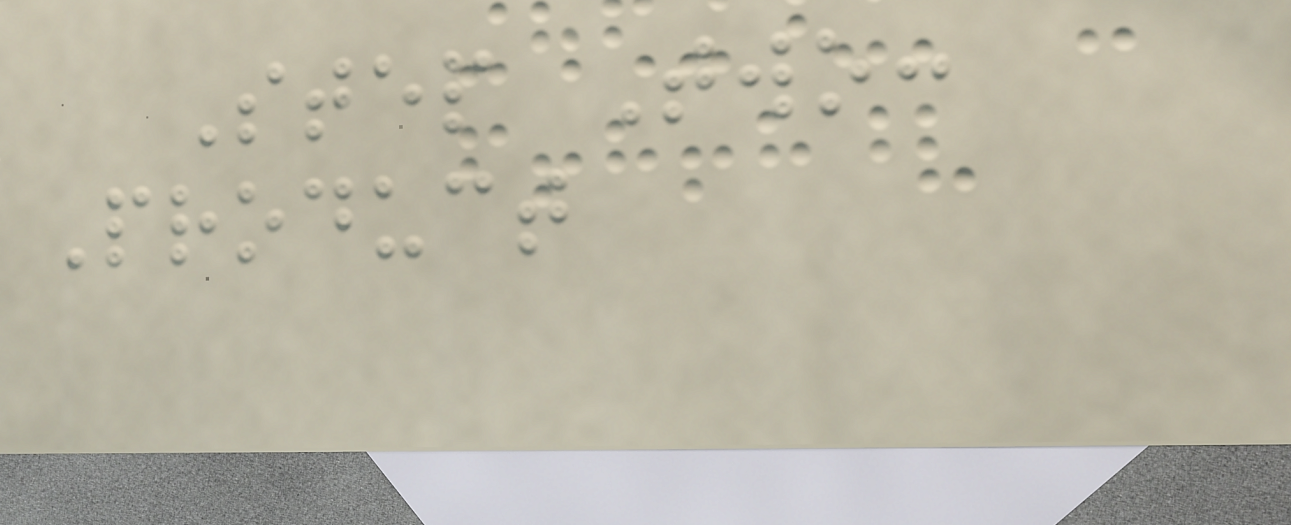Step Two:
Product
